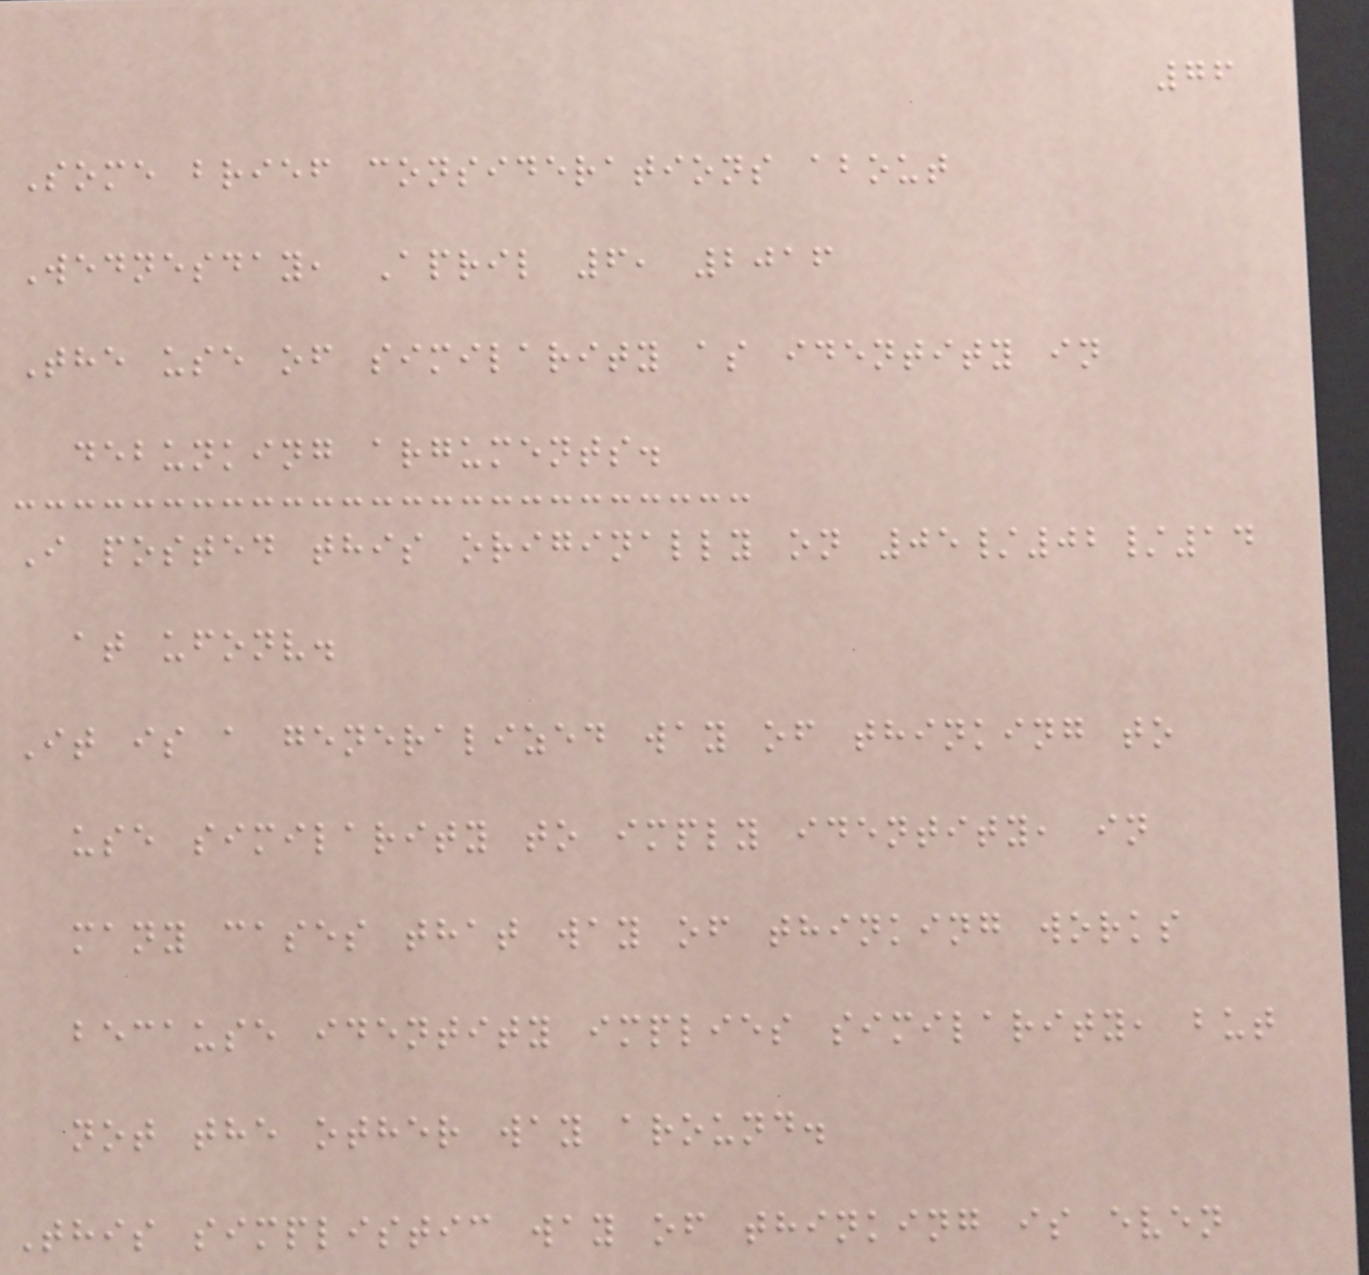76
Some brief considerations about
Wednesday, April 6, 2016
The use of similarity as identity in
debunking arguments.
I posted this originally on 05/02/14
at ufonv.
It is a generalized way of thinking to
use similarity to imply identity, in
many cases that way of thinking works
because identity implies similarity, but
not the other way around.
This simplistic way of thinking is even
